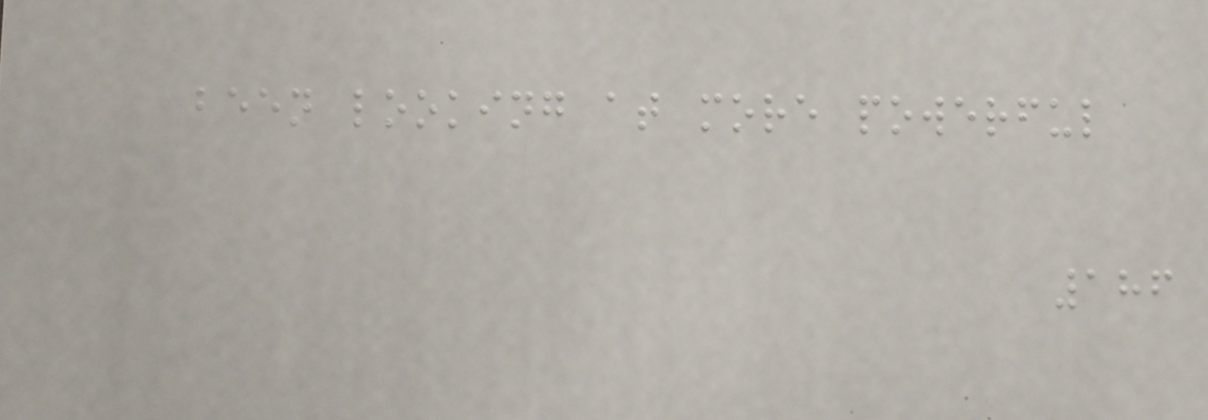been looking at more powerful
186
